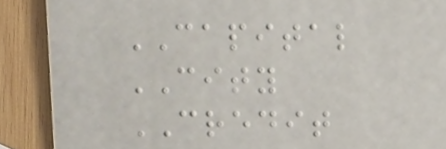CAPITAL
CITY
CREDIT
